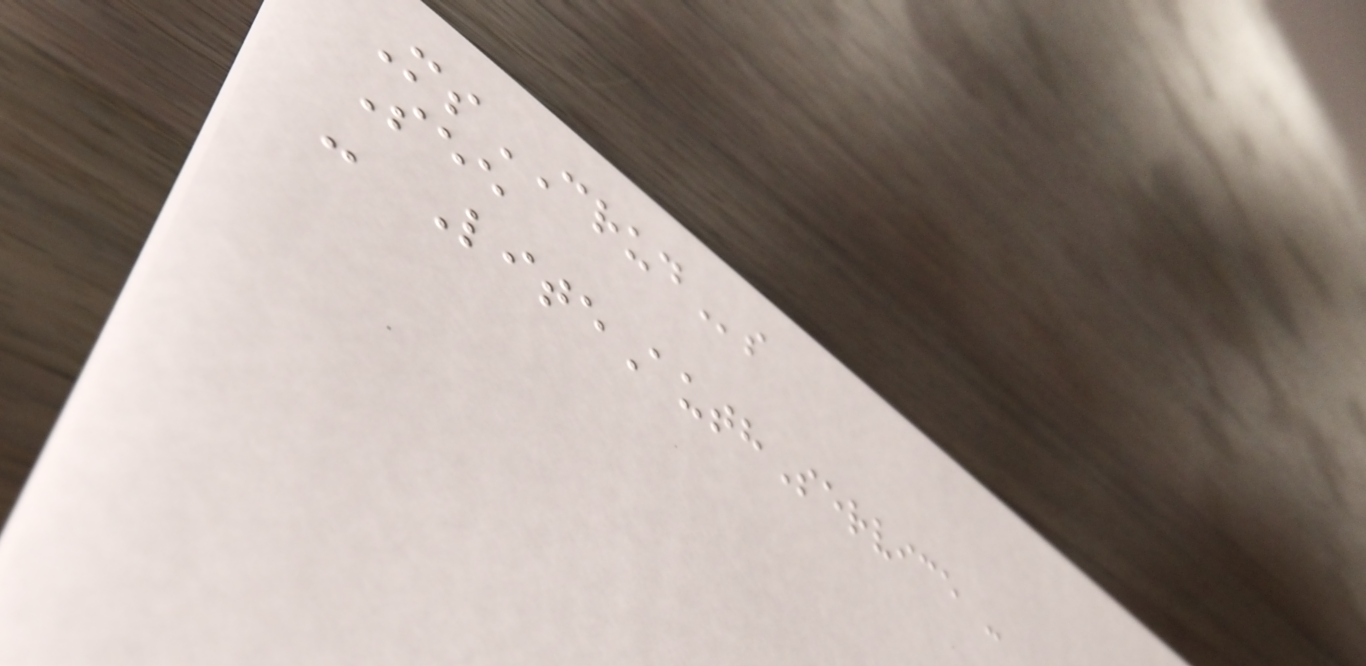MsCRUDs
See
- LiteAuthService -
